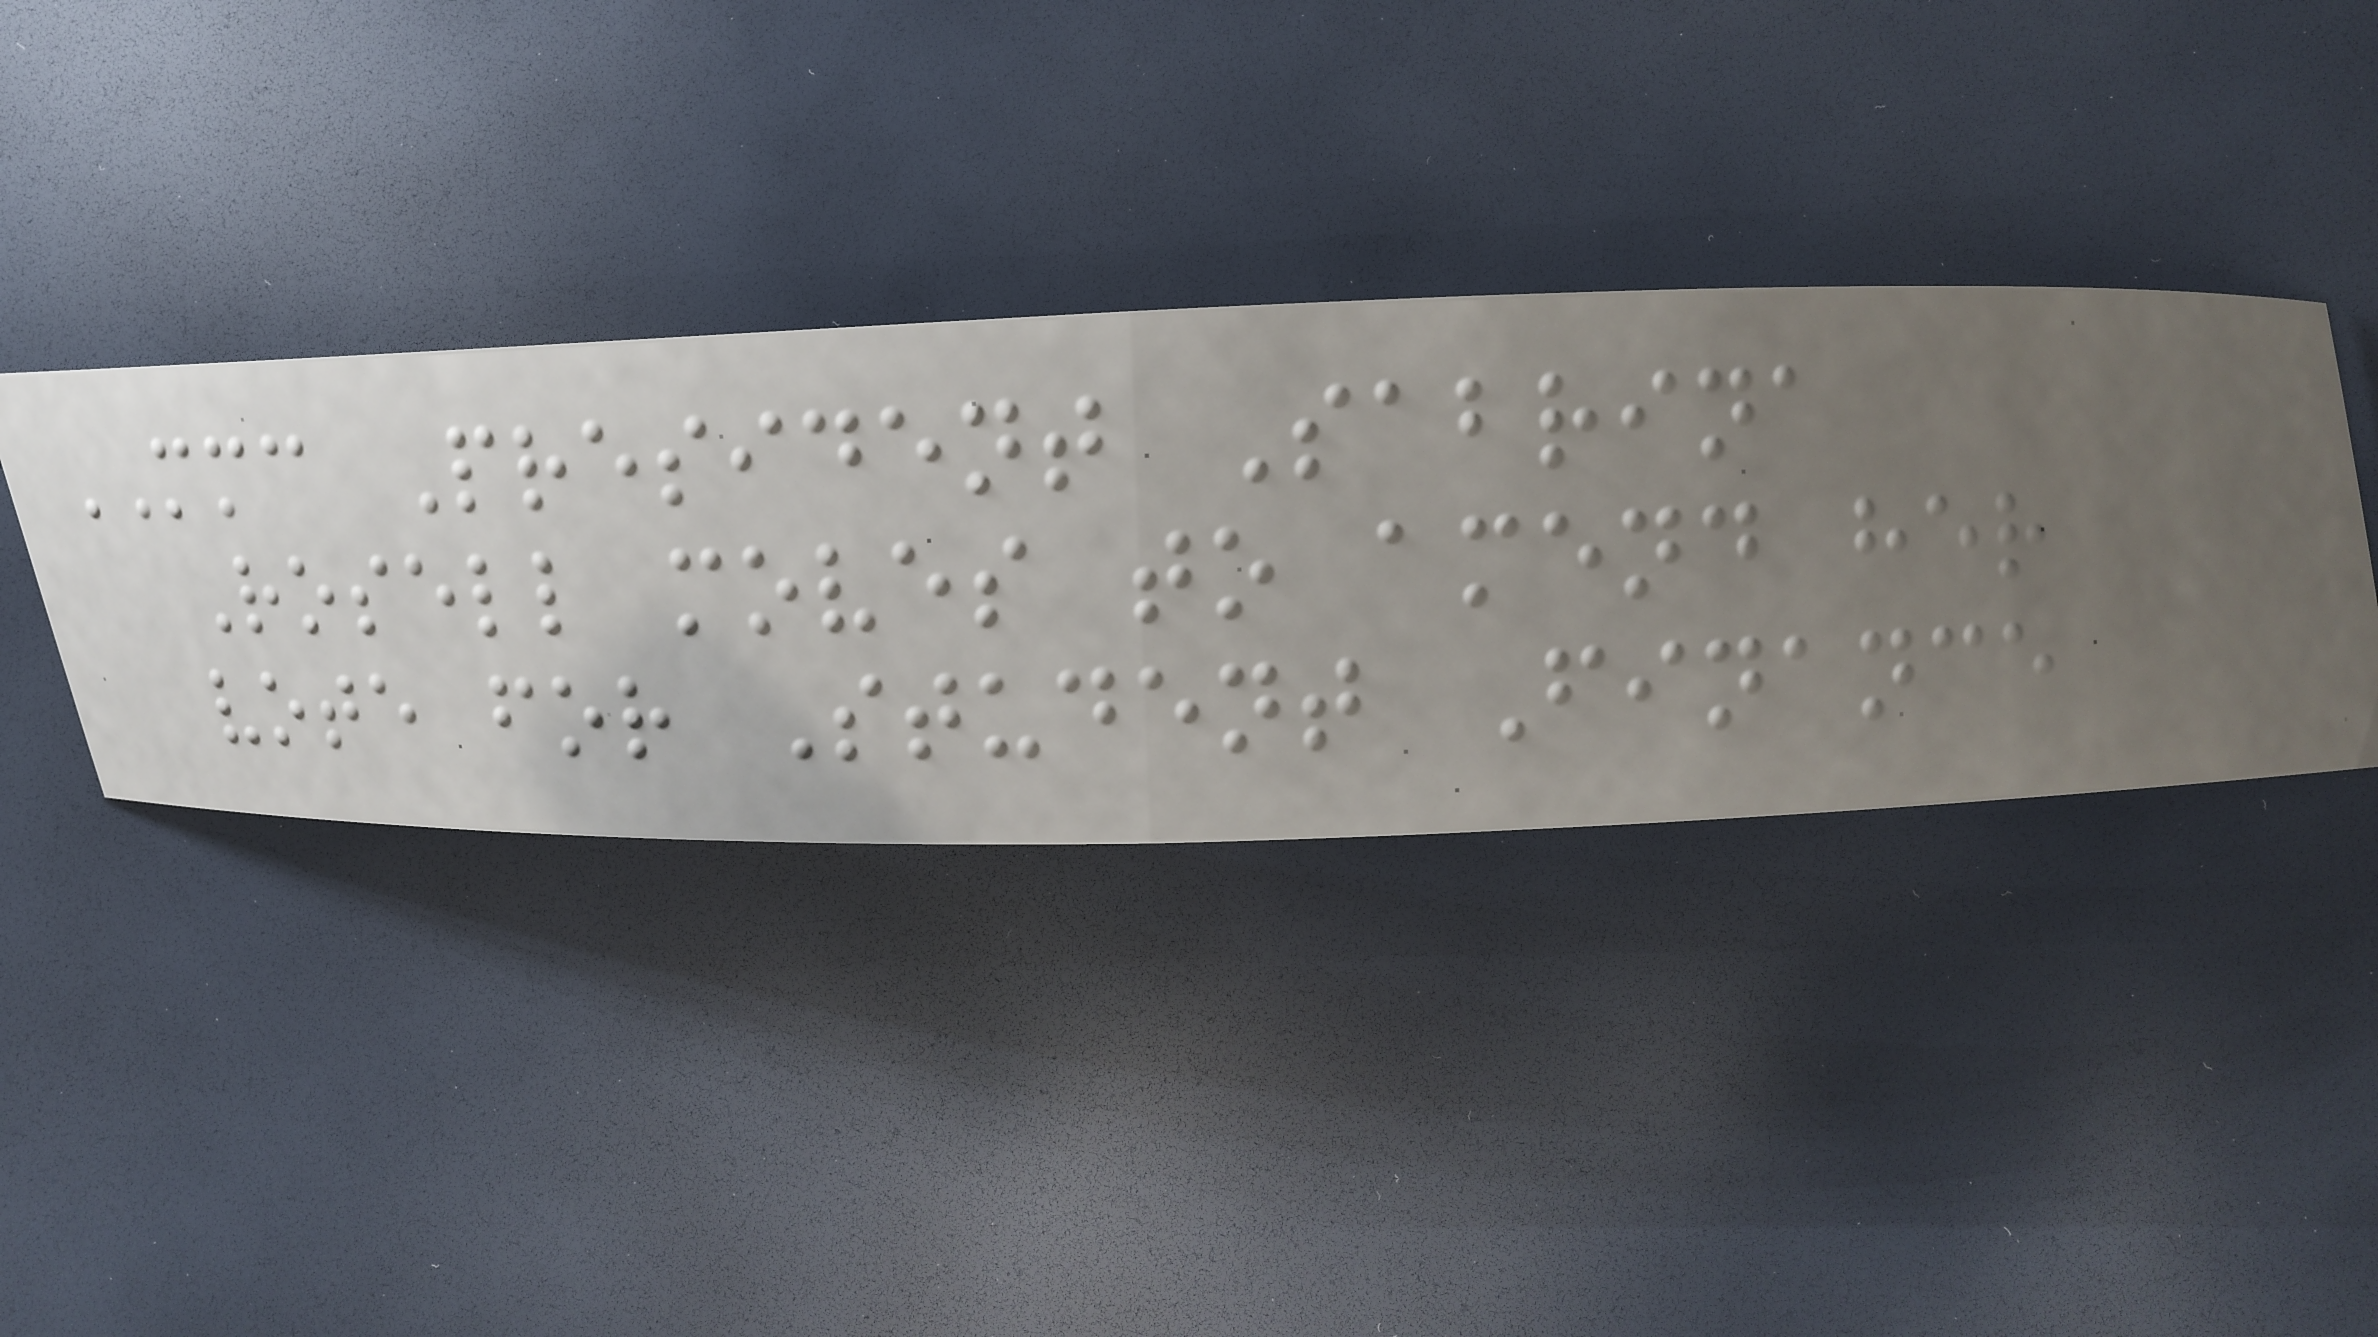MMC President Sabrina
Rosell moves to amend her
vote for Student Finance
